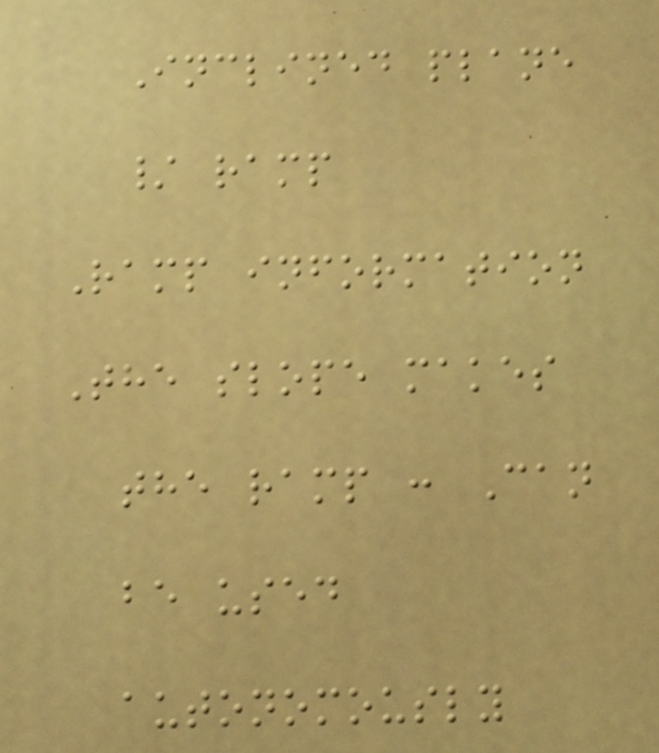Inclined plane
/ ramp
Ramp information
The slope makes
the ramp : Can
be used
autonomously
